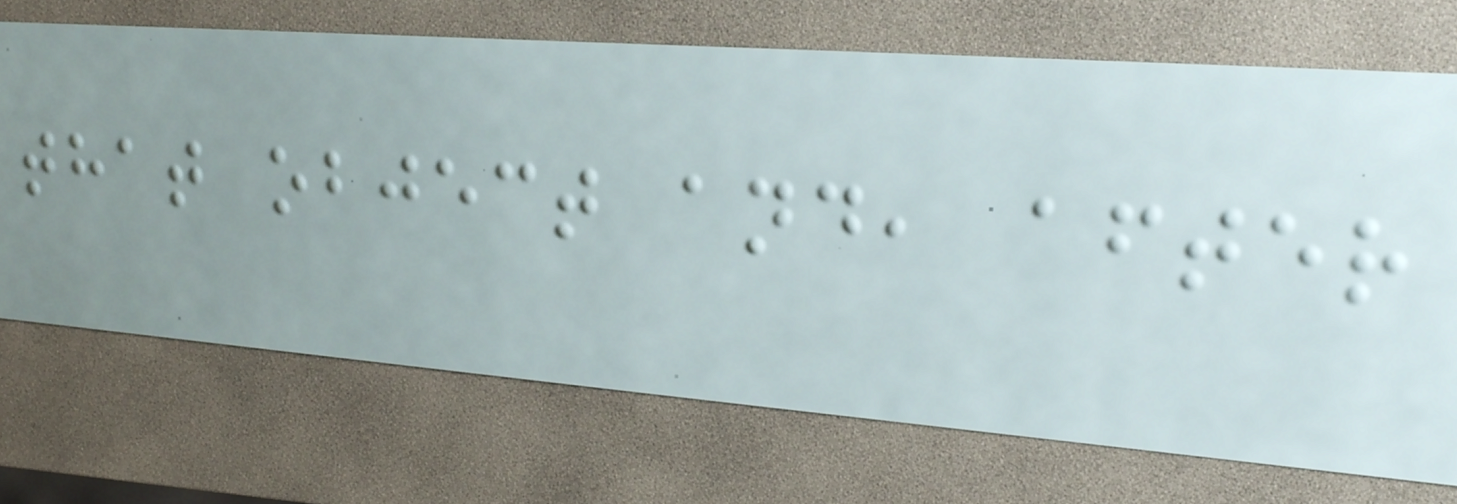that object and, after
